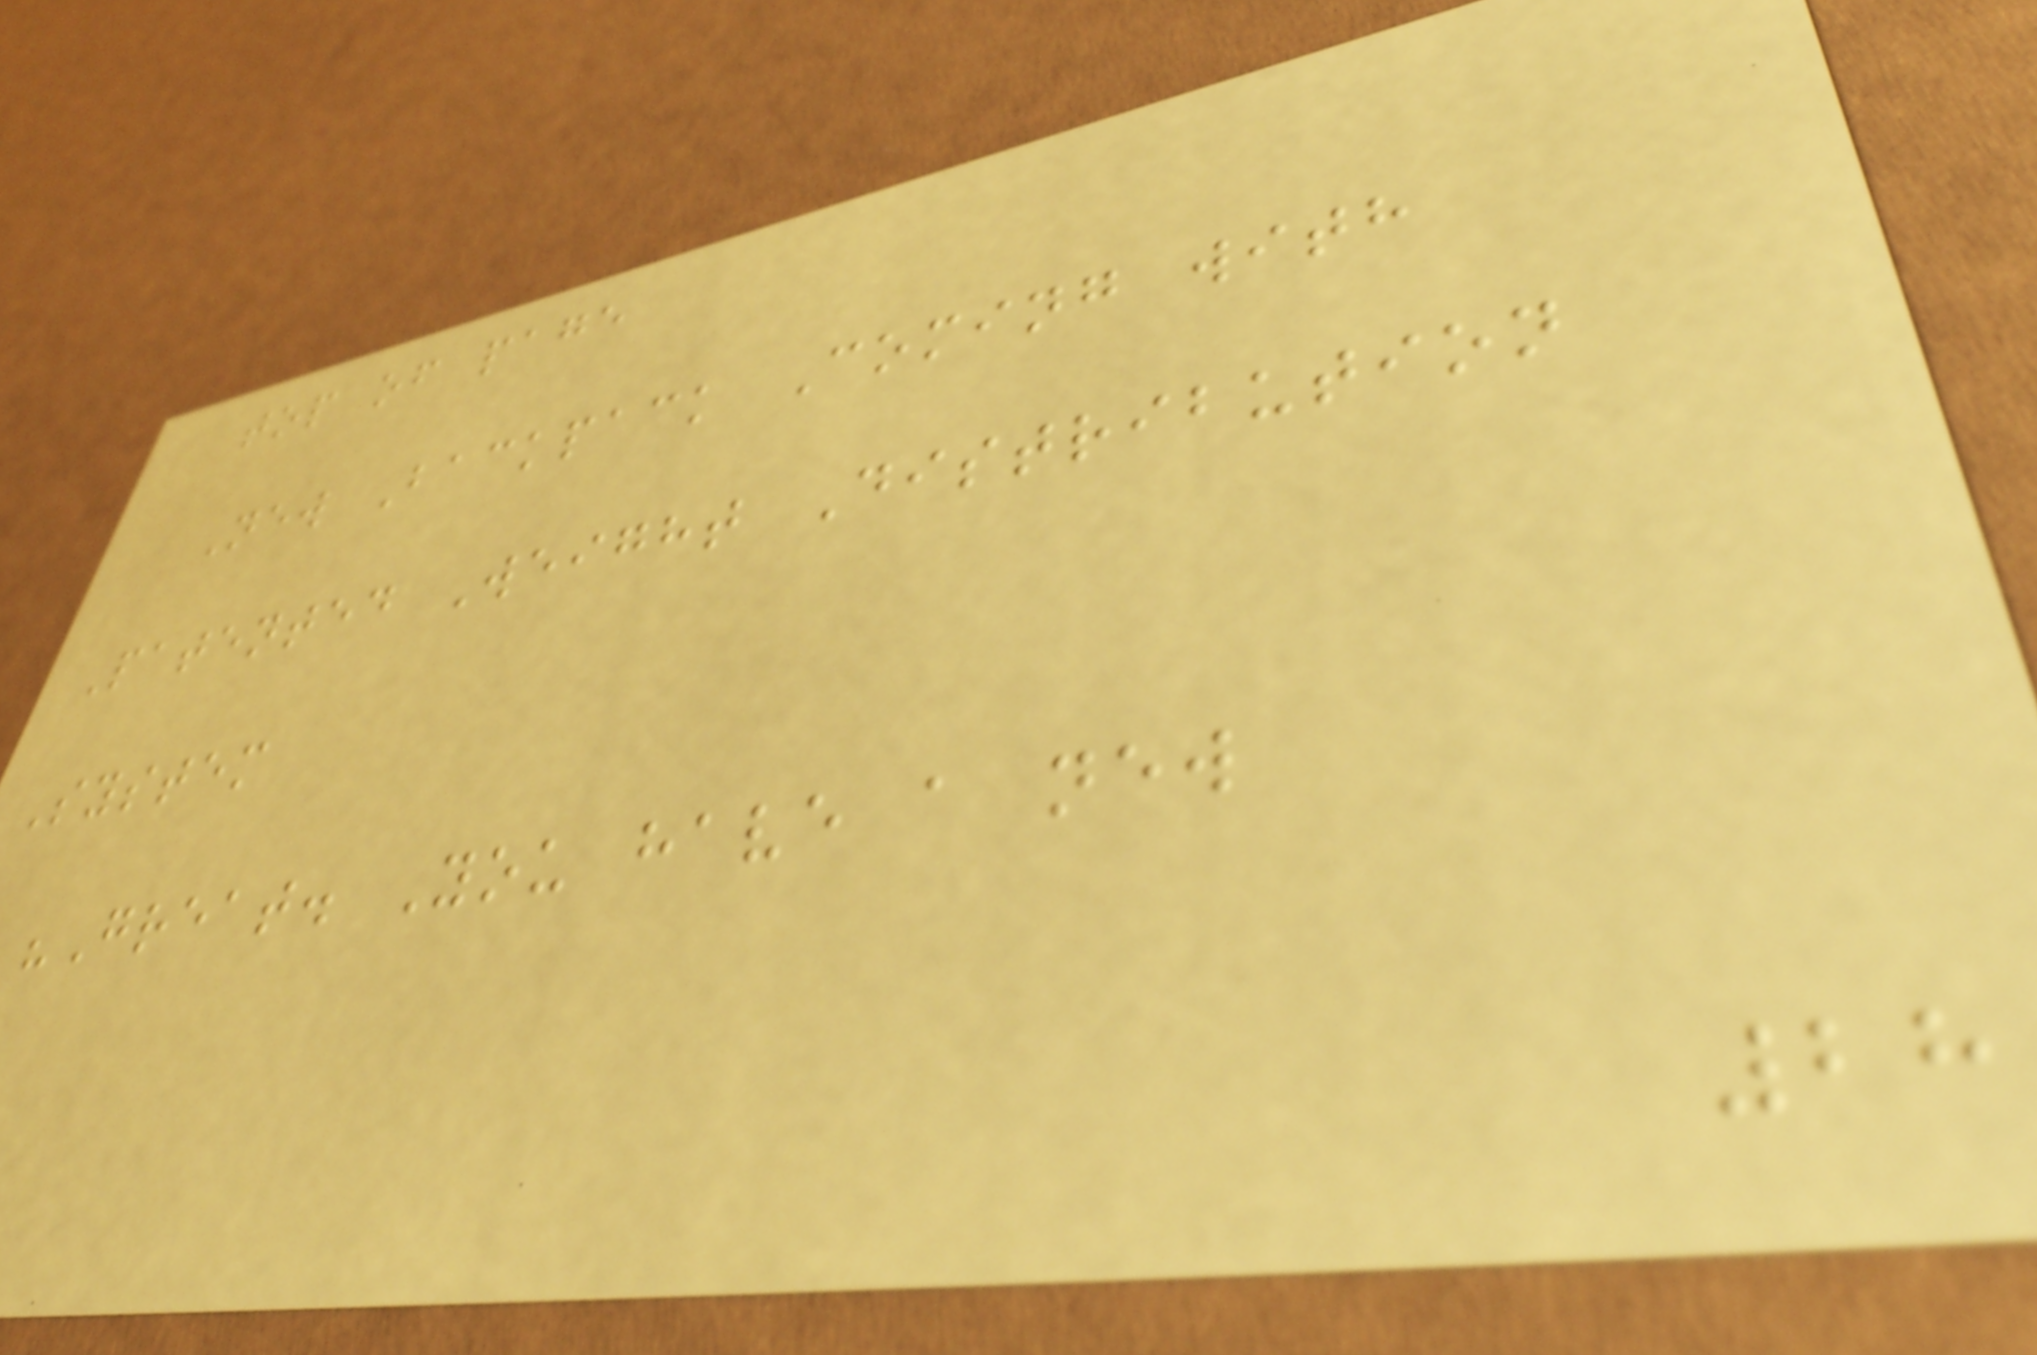top of page
New Backpack Coming with
Patented Weight Distribution
System
"Great. You have a new
28
